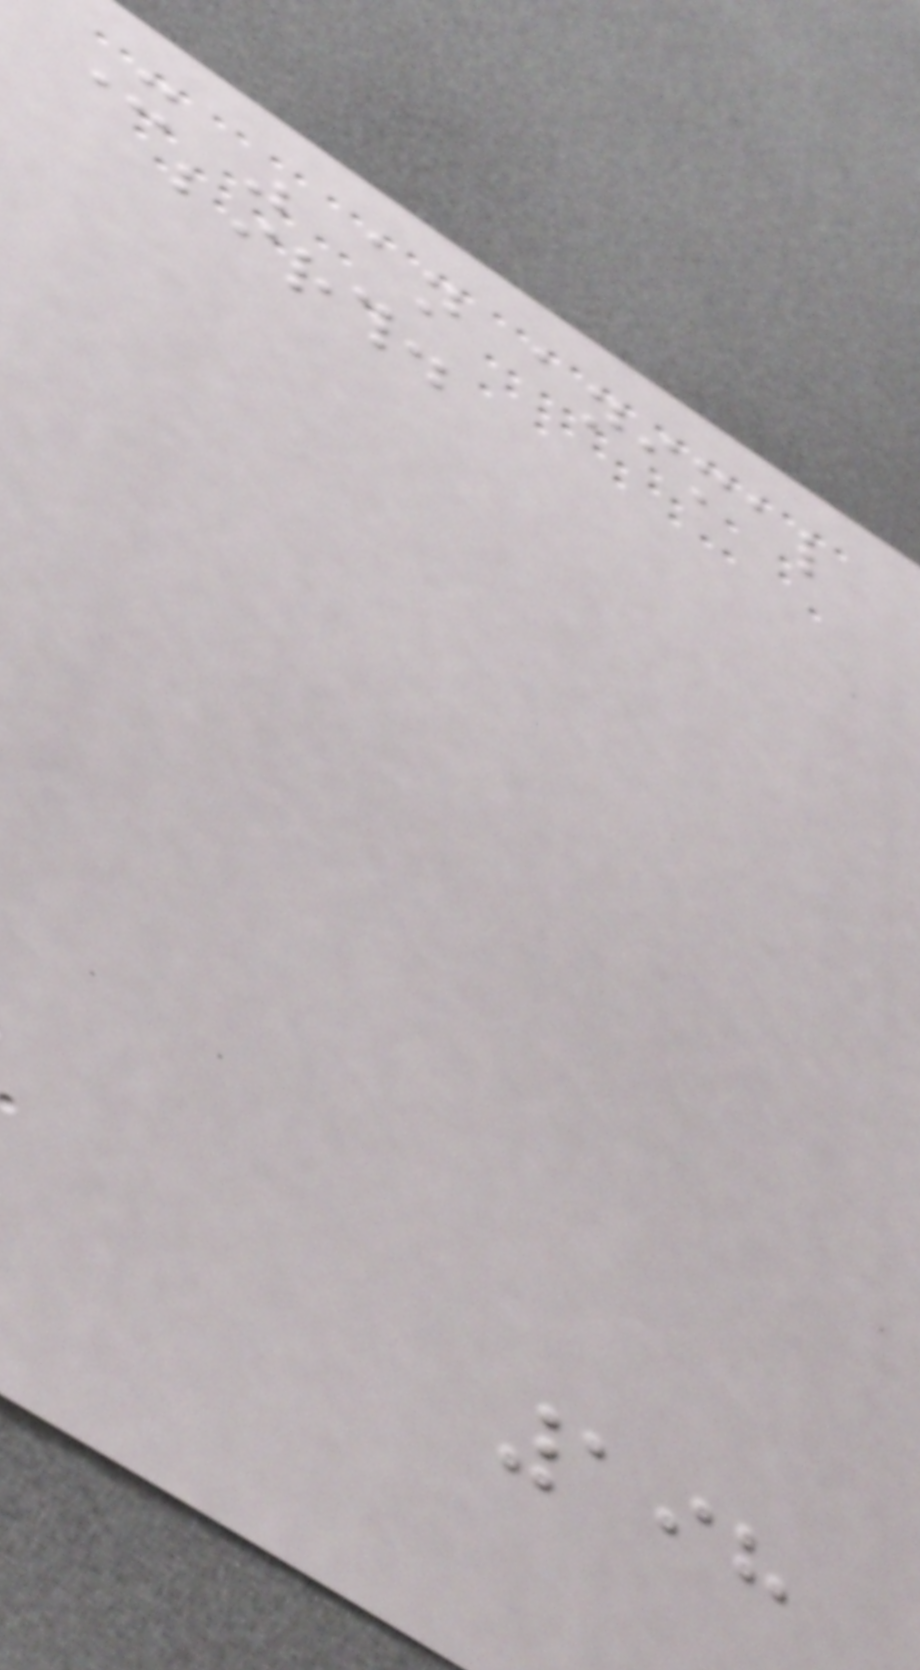It was an animal
birth.
198
